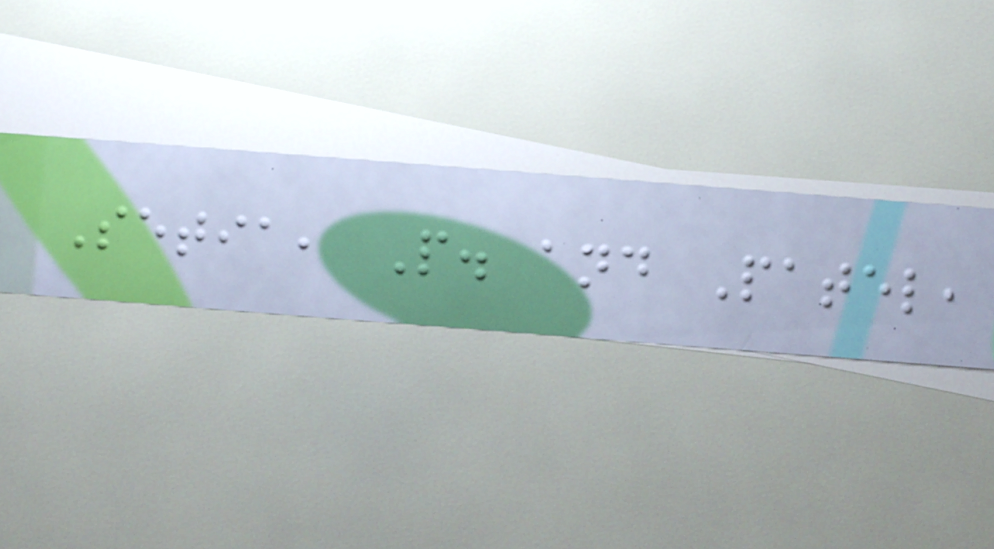Setia, P. and Patel,
